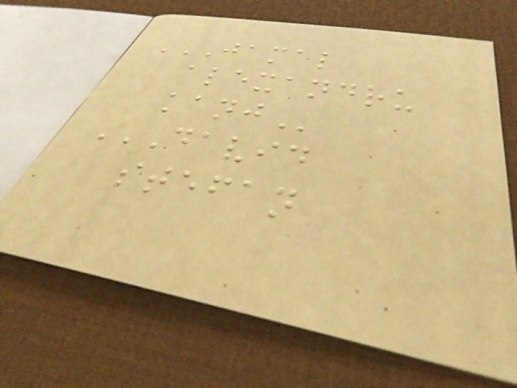JAMAL
ALEXANDRU
KANJ
DAVID
STEFAN
